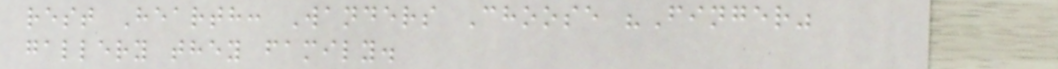rest Hearth: Wanders Choose "Finger"
gallery they family.
